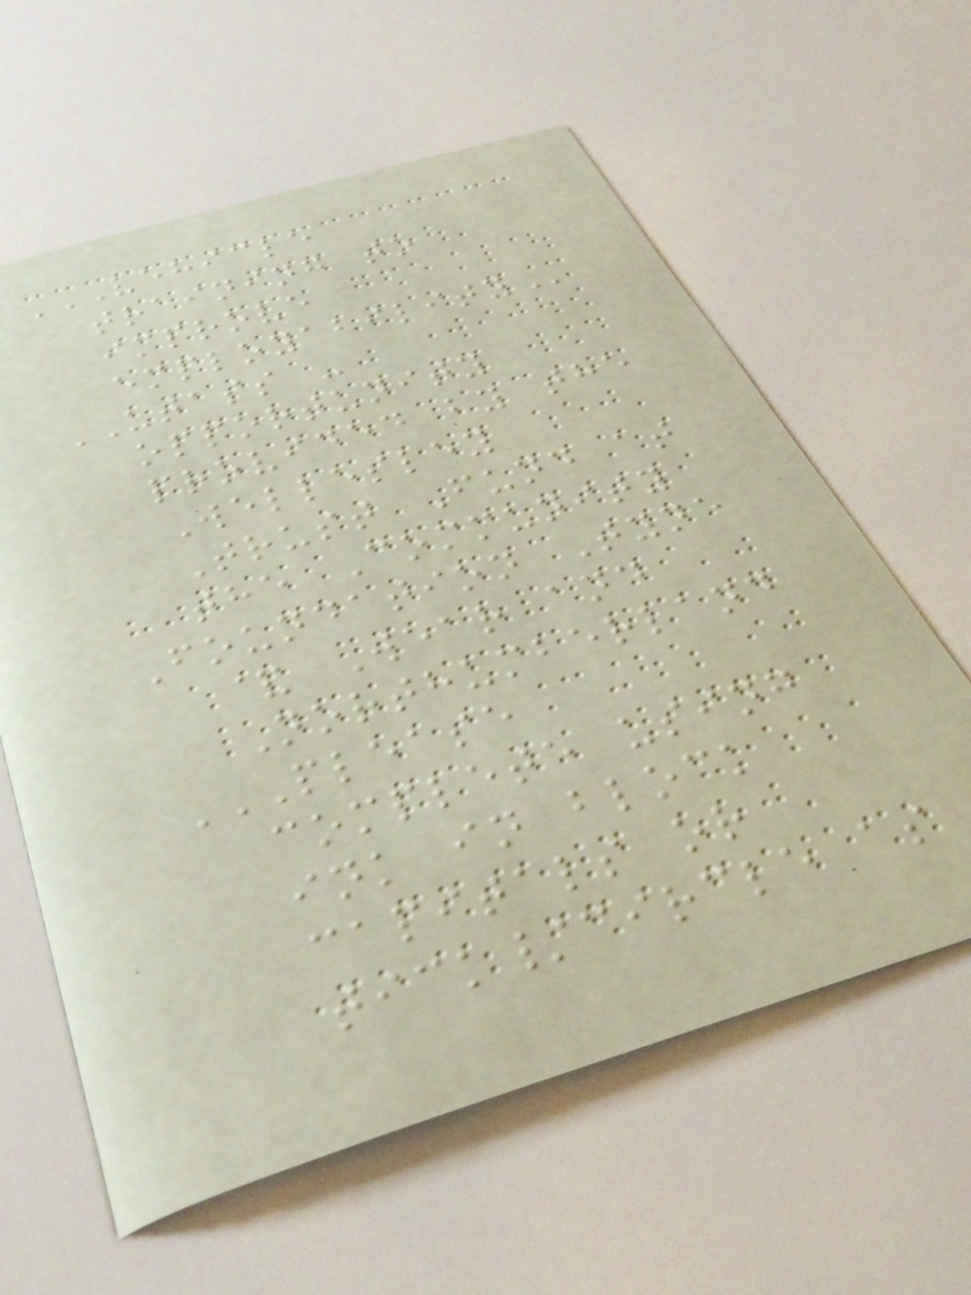VEHICLE
TRAINING TO
IMPROVE
EMPLOYABILITY
UTASS -
opportunity
provided by the
Wellesley
Trust Fund at
the Community
Foundation Tyne
& Wear and
Northumberland
PLEASE
COMPLETE USING
INK IN BLOCK
CAPITALS OR
TICK/CIRCLE AS
